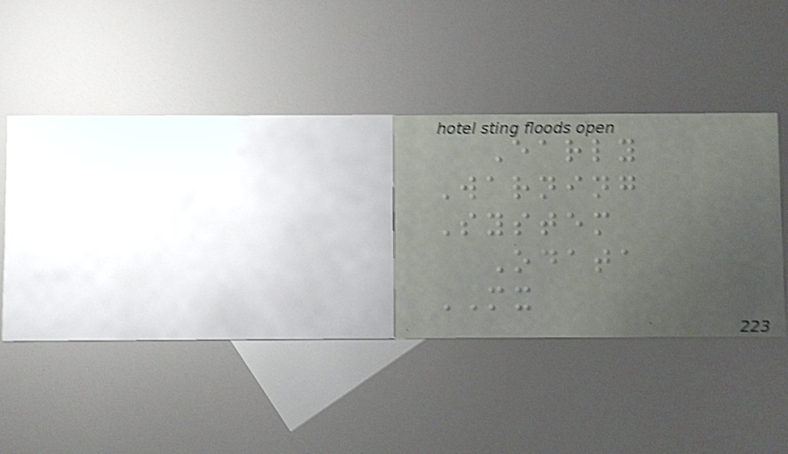Early
Warning
System
Odata
MX
